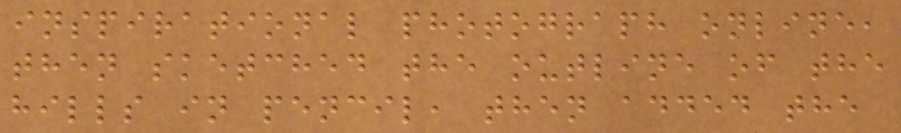inspirational photograph online,
then sketched the outline of the
hills in pencil, then added the
